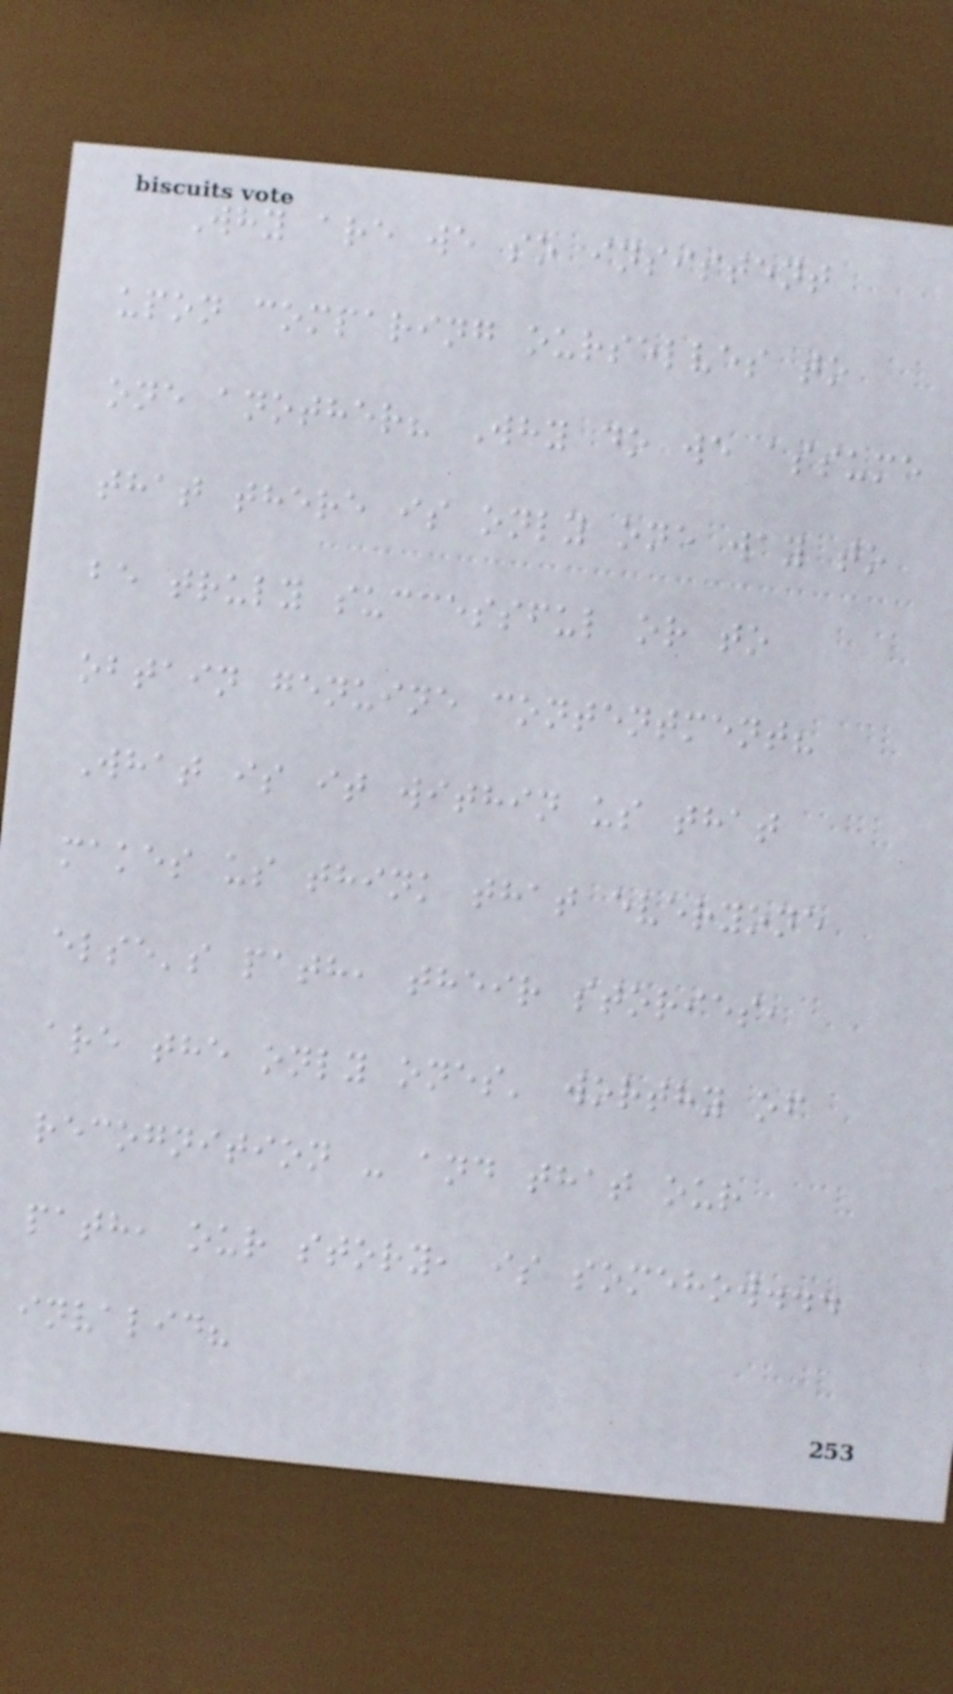Why are we so insistent
upon comparing ourselves to
one another? Why do we assume
that there is only one way to
be truly successful or to
obtain genuine contentment?
What is it within us that
makes us think that everyone
else's path, their stories,
are the only ones' worthy of
recognition - and that our
path, our story, is somehow...
invalid?
